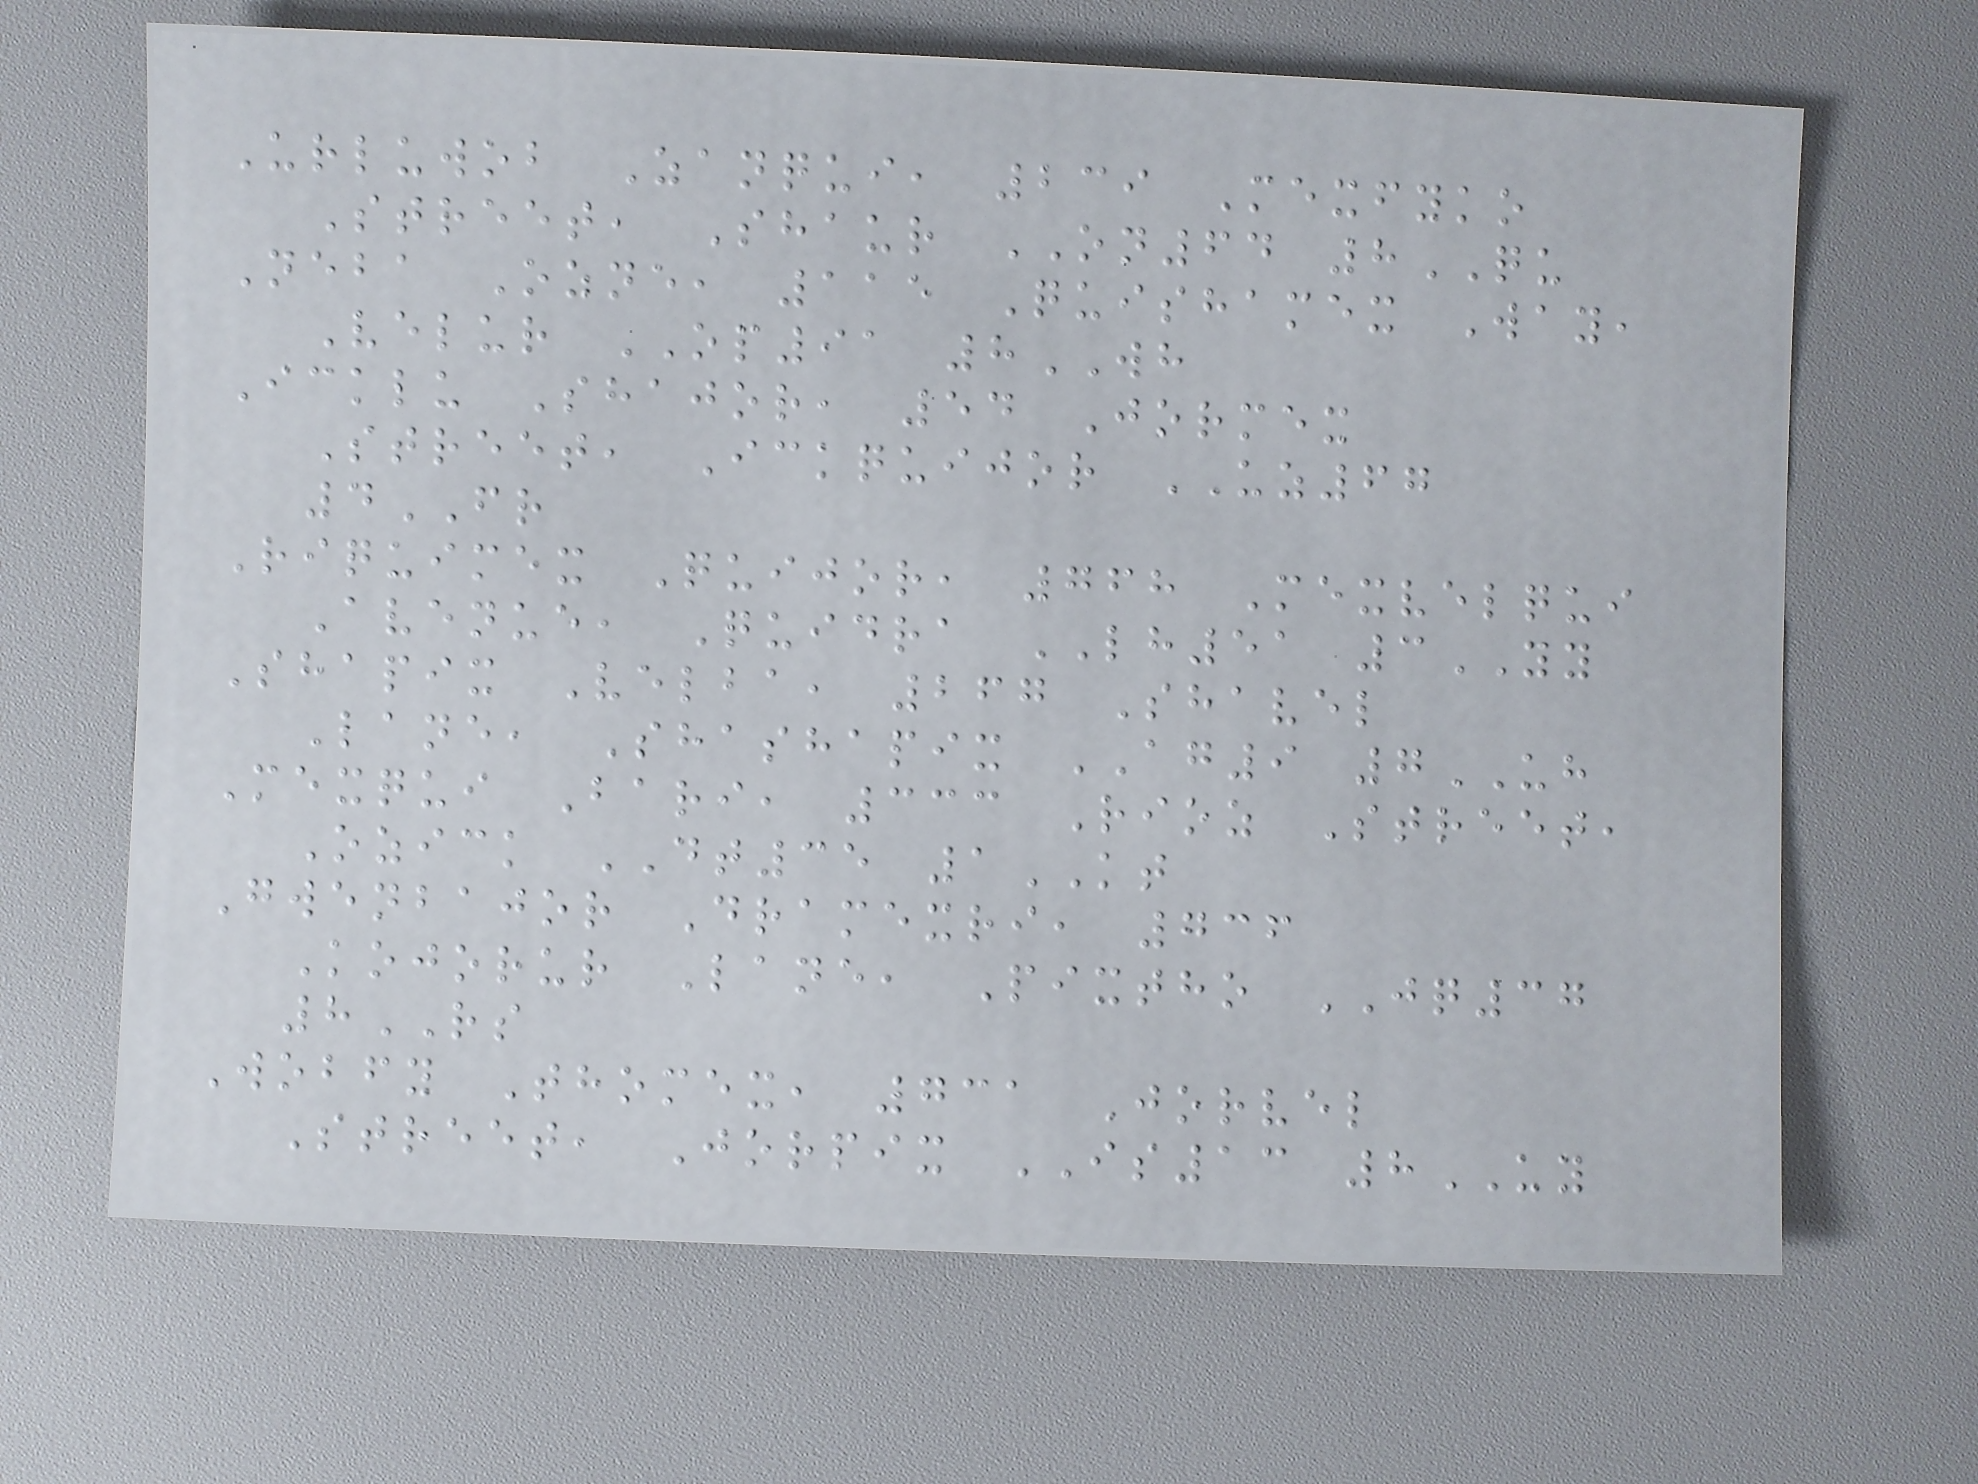Urluwob Zanqui, 239 Mexfyko
Street, Shaur ON64 8QU
Neba Ozne, 115 Quishamex Way,
Velur OP91 8WH
Icklu Shajor, 54 Jormex
Street, Ickquijor UZ67
4FR
Riquimex Quijor, 768 Mexvelqui
Avenue, Quidra LH51 3YY
Shapix Velba, 267 Shavel
Lane, Shashapix AG9 7UH
Mexqui Bari, 333 Rioz Street,
Ozick DT35 1KT
Gwenbajor Dramexri, 736
Kojorur Lane, Pixtho JQ37
8RS
Wobfy Thomex, 731 Jorvel
Street, Jorpix IS13 8UY
